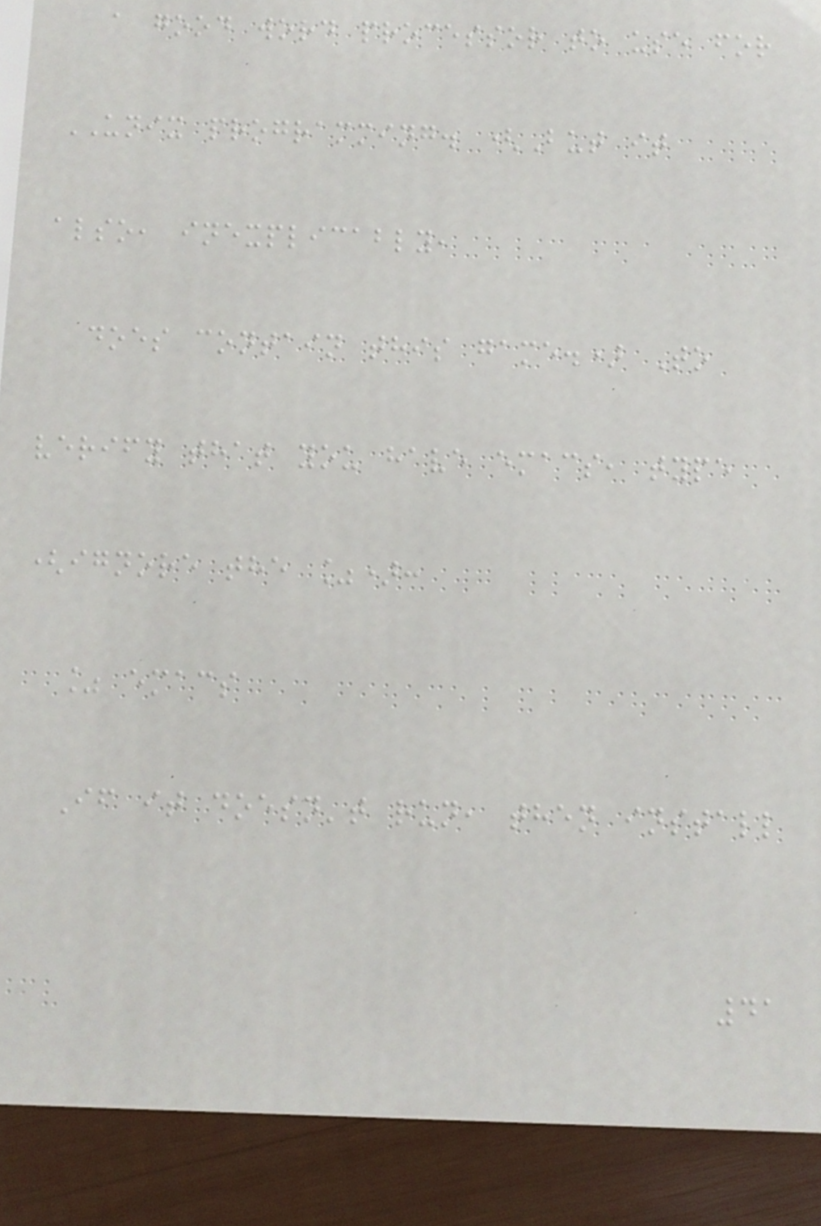a good word processor to use for
UNIX programming. (But it
also, inexplicably,
does contain this game.) To
verify that you have emacs, type
(ignore the %):
% emacs
If it doesn't run, then install
41
